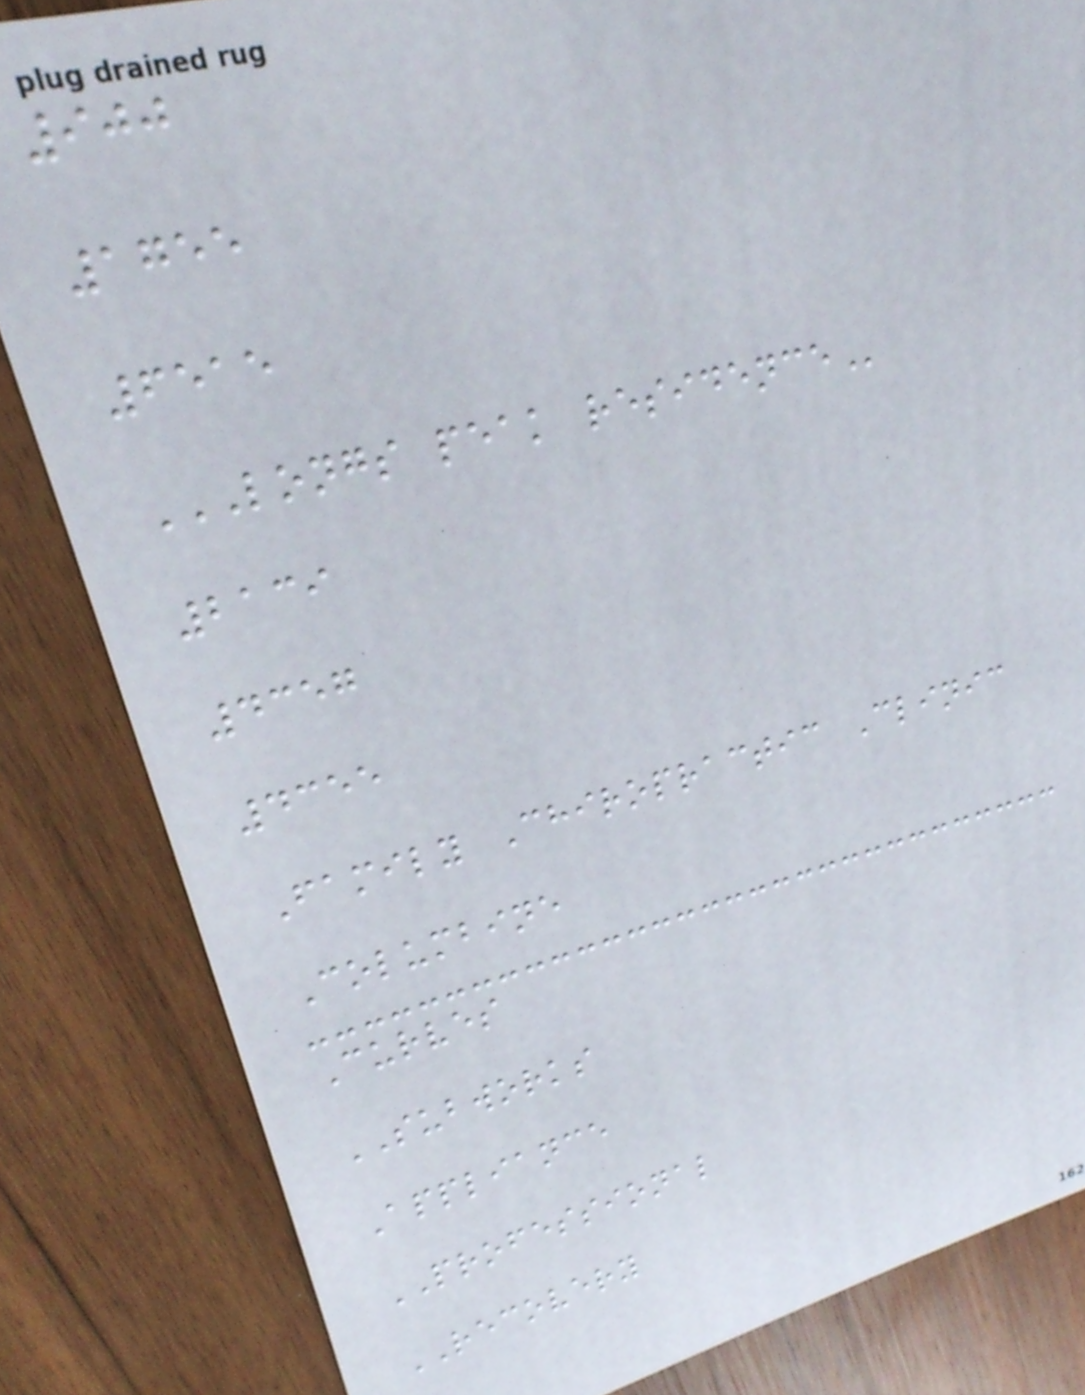900
1755
6515
LONGS PEAK RESIDENCE
2139
4357
4355
Family Chiropractic Clinic
Columbine
Curves
SUBWORKS
Appliance
PROFESSIONAL
RECOVERY
